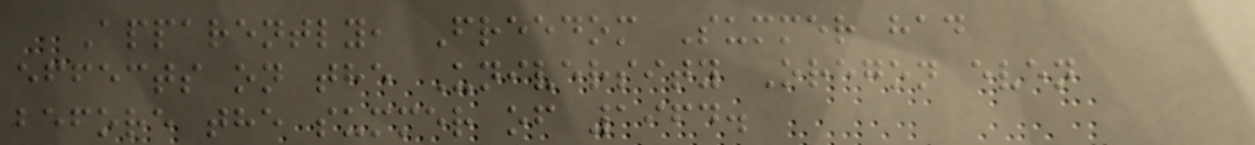Apparently, Freedom Summer had
effects on the University Oregon even
before the summer of 1964.
